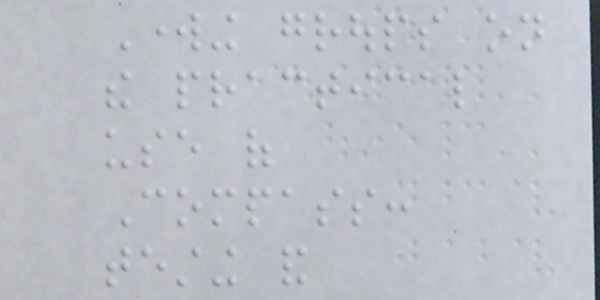Working groups on
the practical
use of
Compass:
testing and
